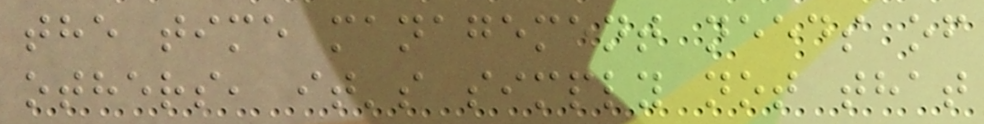the time management needs of
others, it's simply not that
